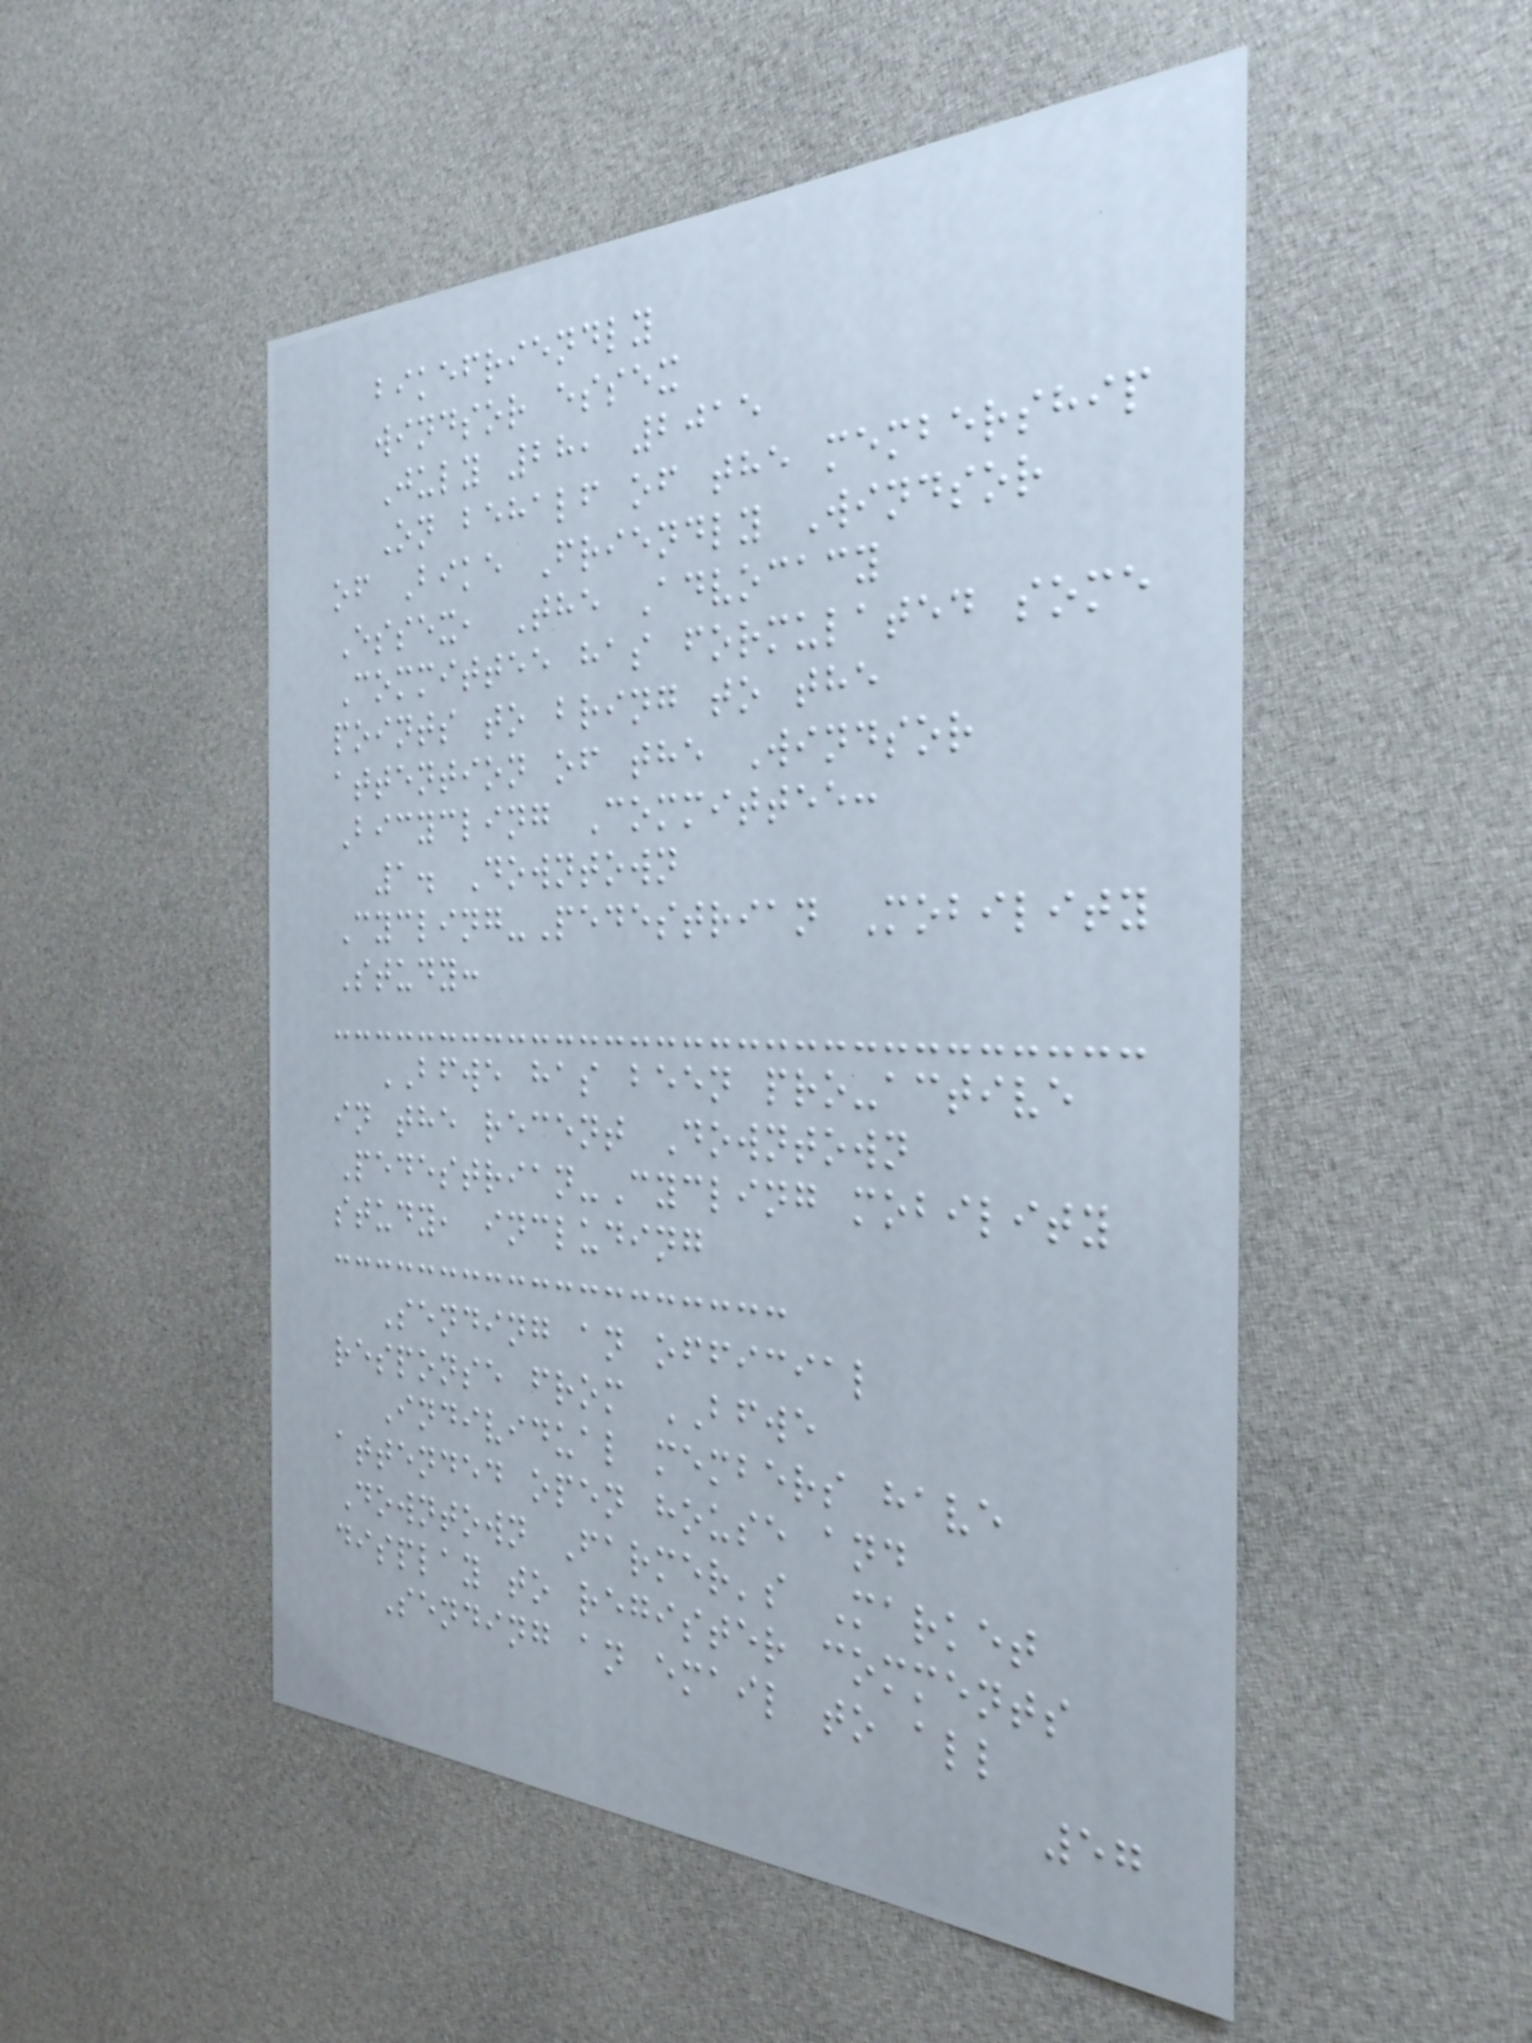bikefriendly
windsor essex
July 28, 2015
On behalf of the membership
of Bike Friendly Windsor
Essex, The Advocacy
Committee has formulated some
points to bring to the
attention of the Windsor
Bicycling Committee:
1. Downtown
Cycling-Pedestrian Mobility
Study:
BFWE has been pro-active
in the recent Downtown
Pedestrian-Cycling mobility
study, including
Sending an official
response from BFWE
Individual members have
attended open house and
Downtown Farmer's Market
display to register comments
Sending an email to all
57
